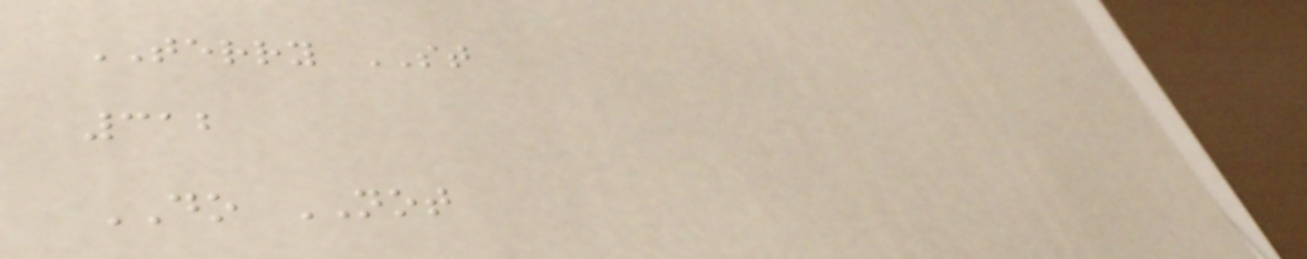TERRY ST
312
DO NOT
